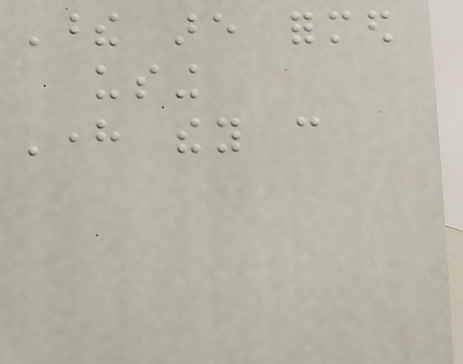These are formed
using
Here they can
